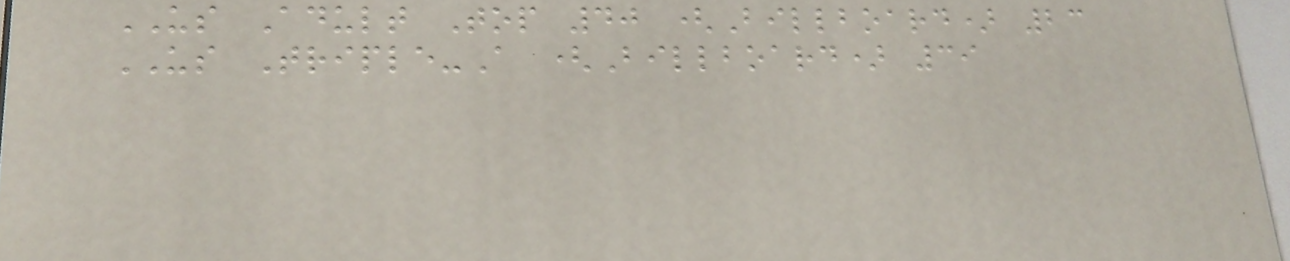US Adult Top 40 (Billboard) 23
US Triple-A (Billboard) 39
